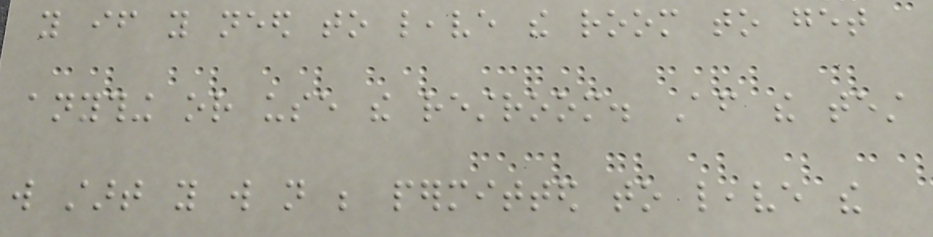you if you need to leave the room to get
anything or use the restroom. After the test
will start you will not be permitted to leave the
